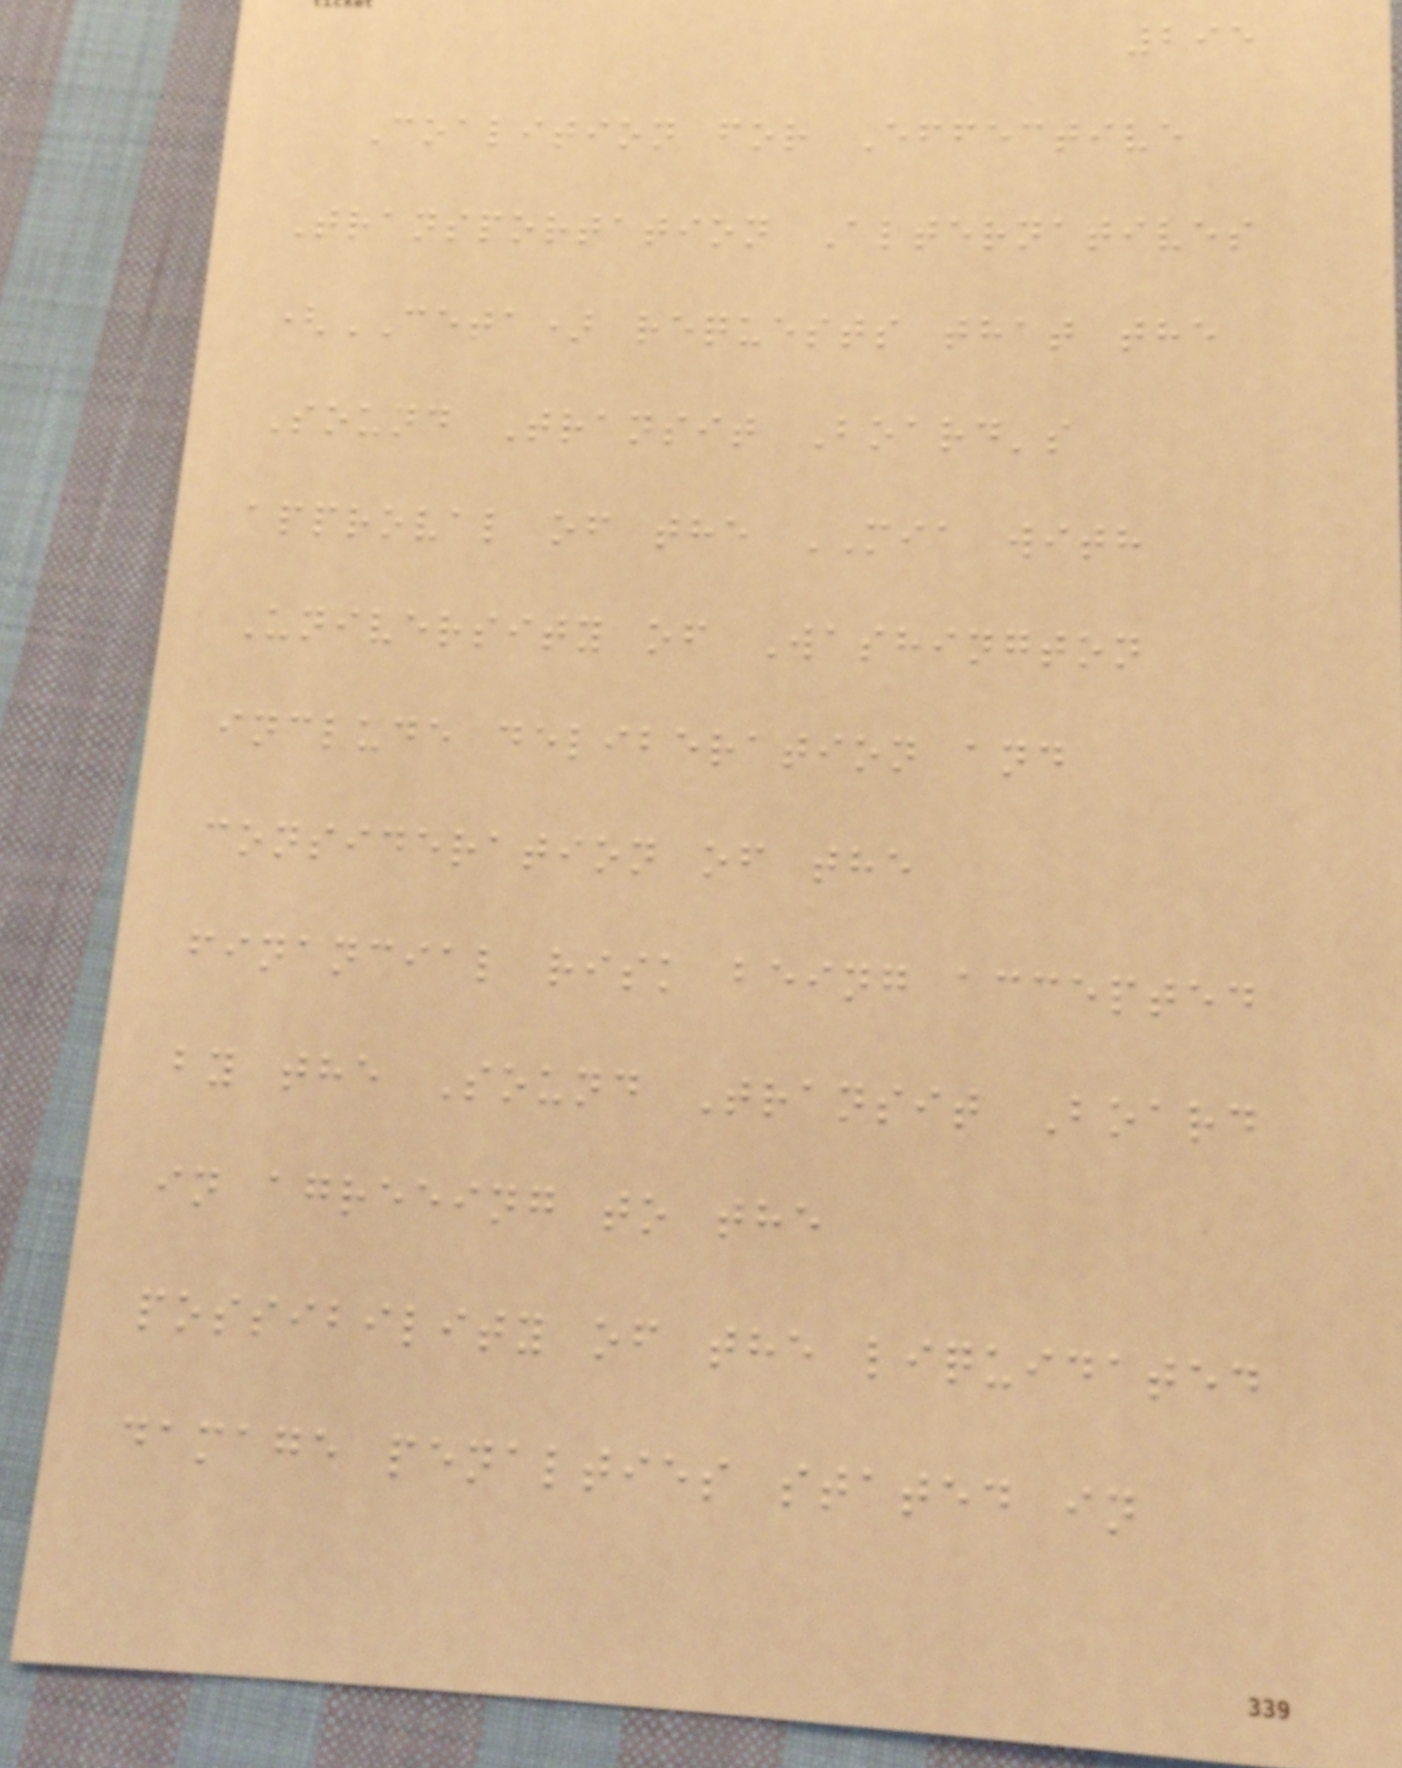295
Coalition for Effective
Transportation Alternatives
(CETA) requests that the
Sound Transit Board's
approval of the MIA with
University of Washington
include deliberation and
consideration of the
financial risk being accepted
by the Sound Transit Board
in agreeing to the
possibility of the liquidated
damage penalties stated in
